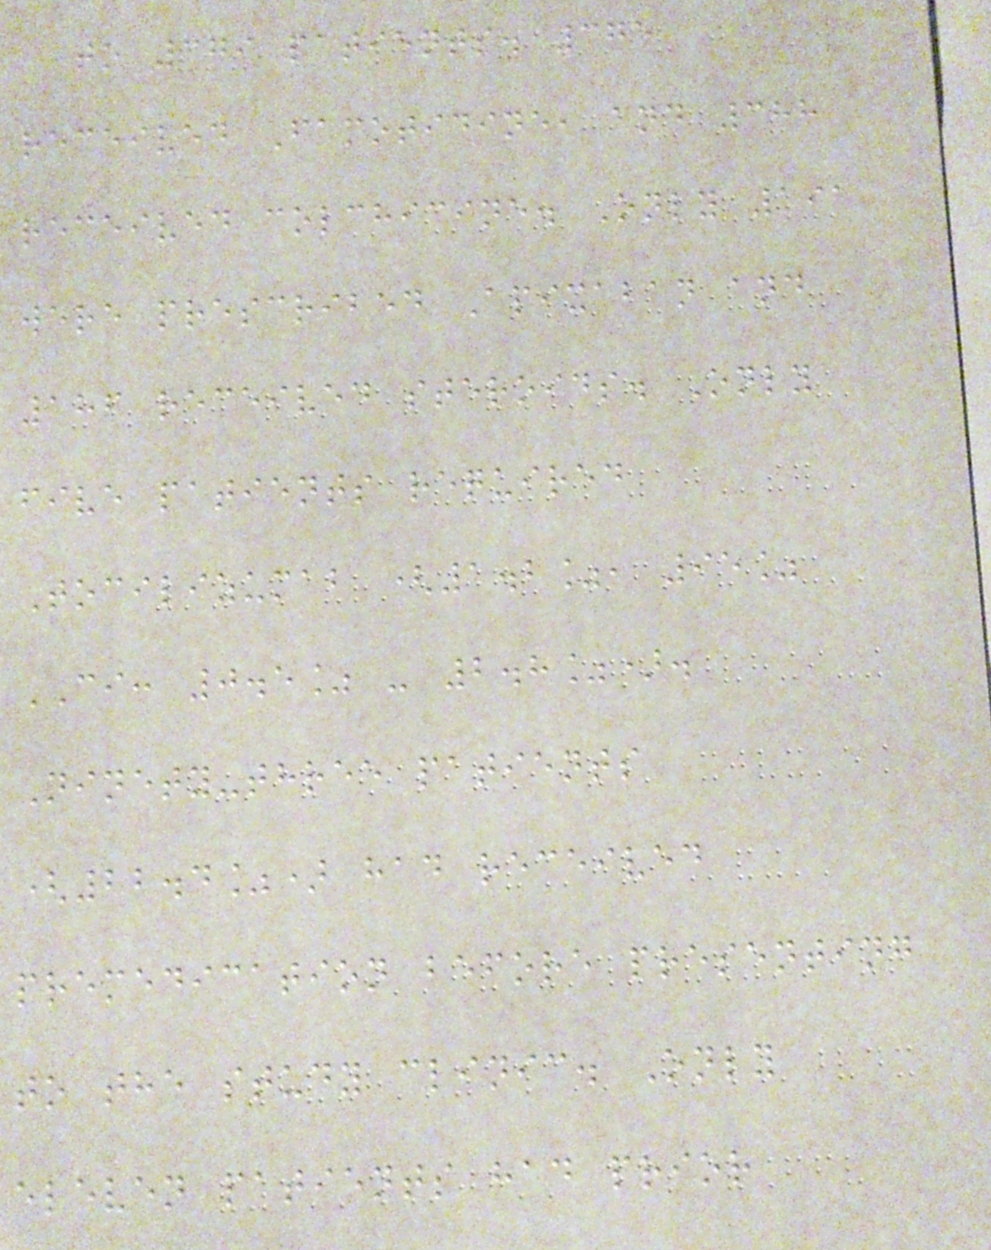to 379 patients. 375
received Famotidine, and 388
received colchicine. Only 191
were prescribed Apixaban and
186 received steroids. Only
five patients required
Tocilizumab (1.2%, 95%
CI: 0.5% - 2.8%).
Ninety-three patients
(22.4%) had received
premedication before presenting
to the study clinic. Only
eleven patients had prior
